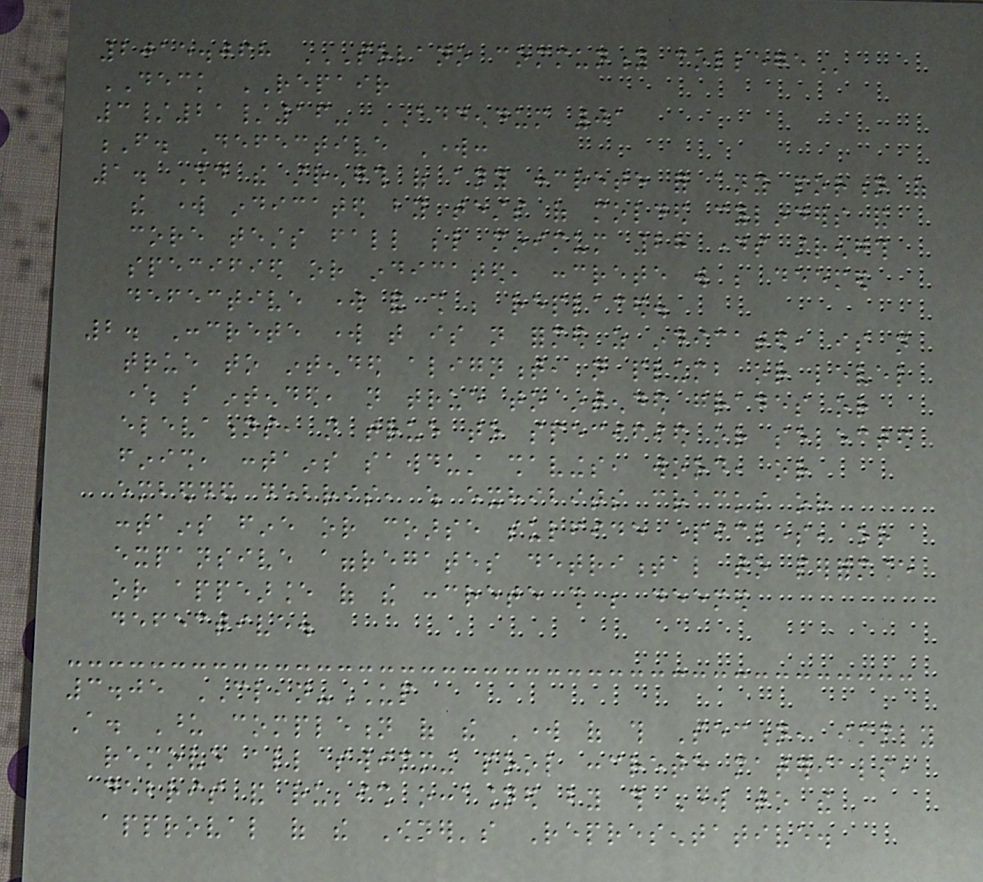2015.068 SOLANO COMMUNITY COLLEGE
DECK REPAIR
3/21/16- ADDENDUM 01
F. Defective Work:
1. Should the strength of any concrete for any portion of
the work indicated by tests of molded cylinders and
core tests fall below minimum 28 days strength
specified or indicated, concrete will be deemed
defective work and shall be replaced.
2. Concrete work that is not formed as indicated, is not
true to intended alignment, not plumb or level
where so intended, not true to intended grades or
elevations, not true to specified or selected
finish, contains sawdust shavings, wood, or
embedded debris, which exhibits cracks or
contains fine or coarse sulfide particles, or
expansive aggregates detrimental to performance
or appearance of the concrete shall be deemed
defective.
3.05 CLEAN-UP
A. Upon completion of the Work of this Section, immediately
remove all swimming pool concrete materials,
debris and rubbish occasioned by this Work to the
approval of the Owner's Representative.
